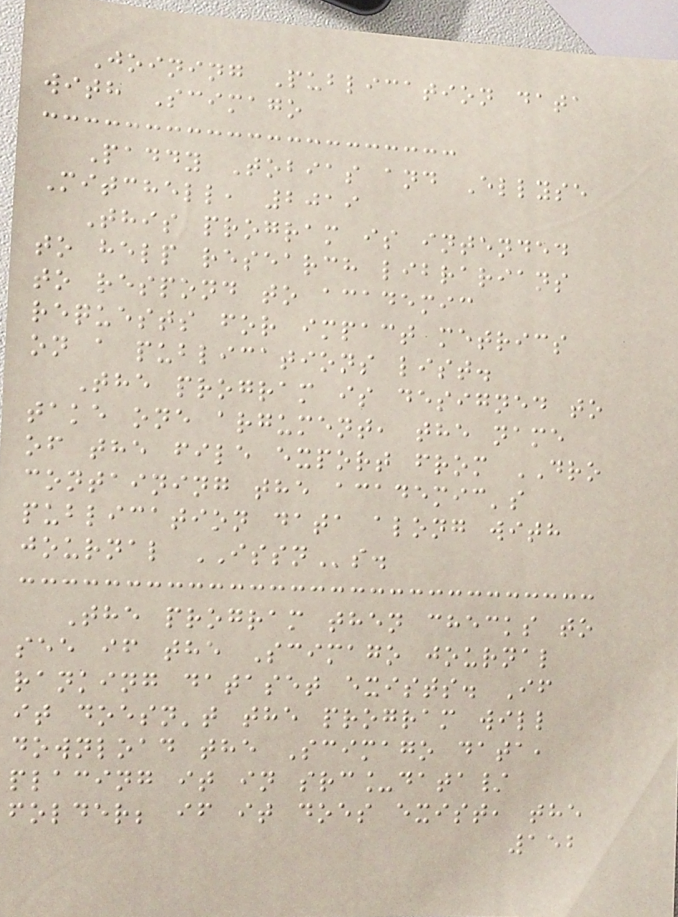Joining Publication data
with Scimago
Paddy Tobias and Ellyse
Mitchell, 2019
This program is intended
to help research librarians
to respond to academic
requests for impact metrics
on a publications list.
The program is designed to
take one argument, the name
of the file export from DRO
containing the academic's
publication data along with
journal ISSNs.
The program then checks to
see if the Scimago journal
ranking dataset exists. If
it doesn't the program will
download the Scimago data,
placing it in src_data/
folder; if it does exist, the
152
